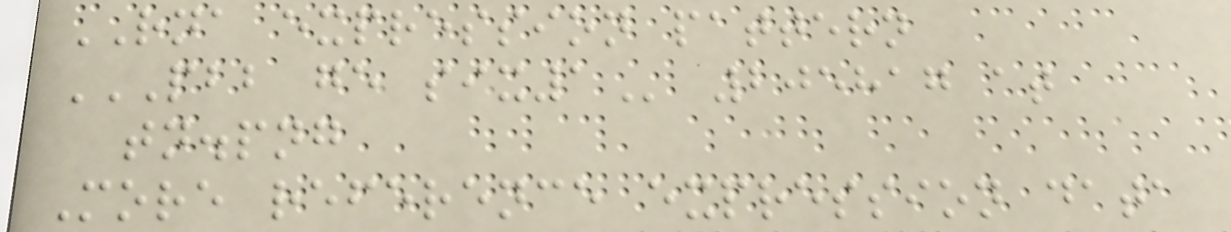RNA expression pattern
PBB GE SIX1 205817 at
tn.png
More reference expression data
